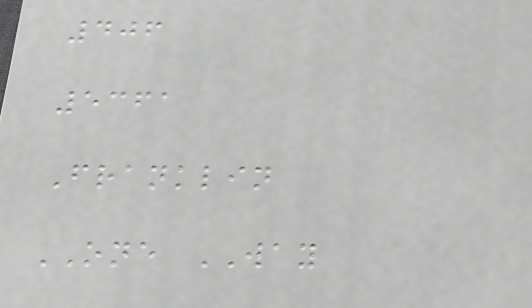406
5361
Franklin
ONE WAY
